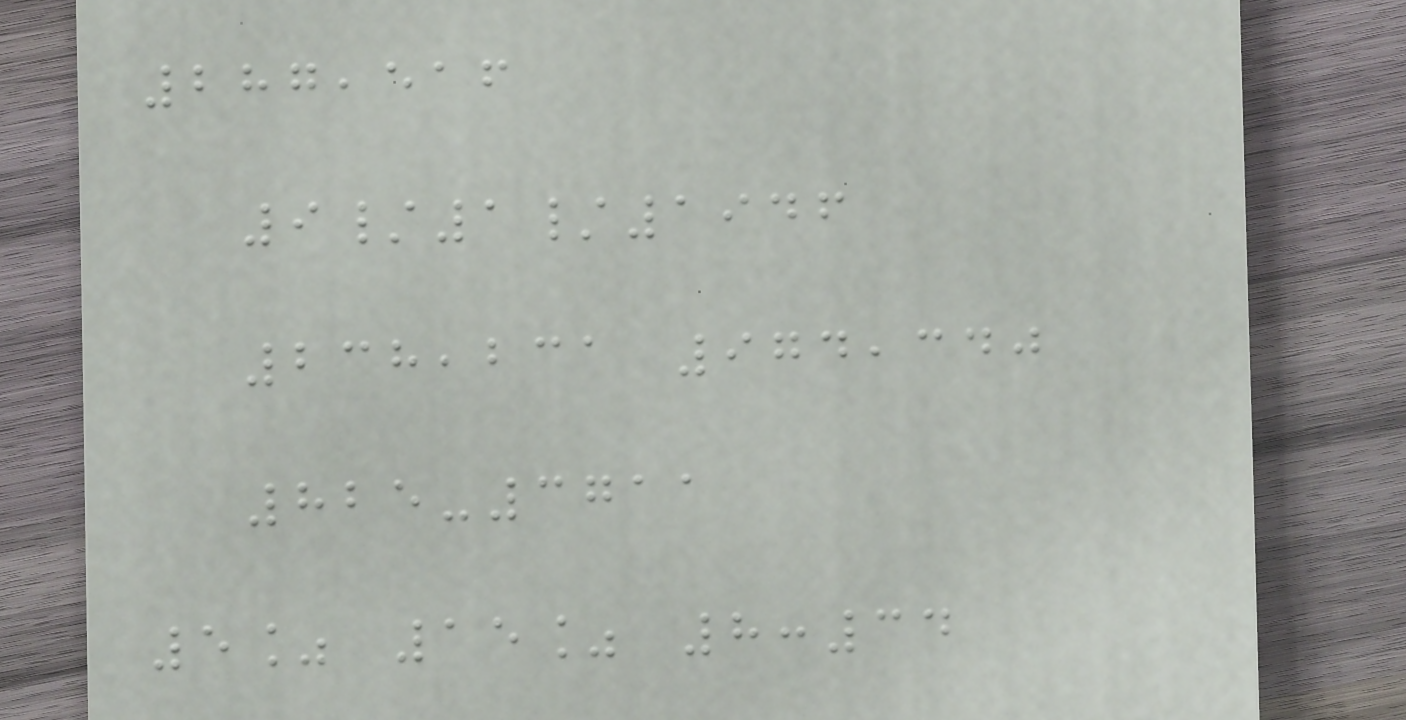287,516
9/1/1946
238,231 974,340
825-3711
5% 15% 8:34
